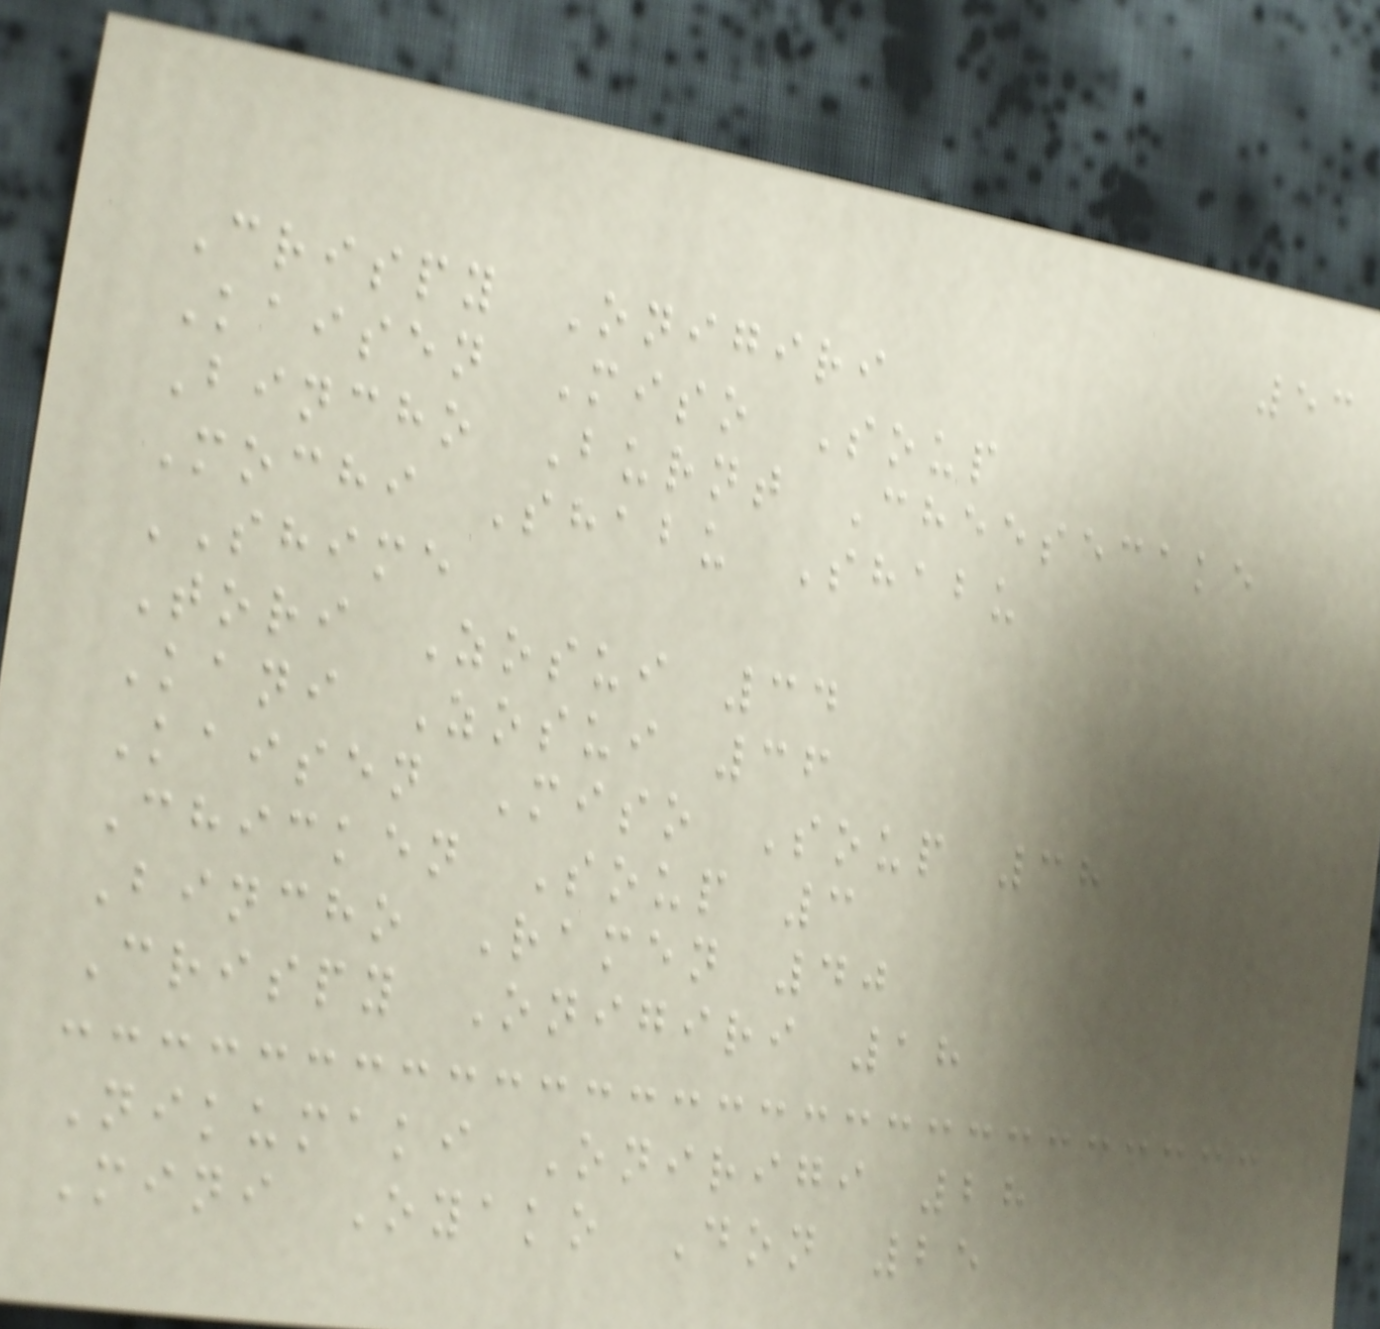53
Crispy Onigiri
Kaisen Miso Soup
Bincho Burnt Cheesecake
Mochi Shabu Shabu
SHIME
Tori Zosui 34
Kani Zosui 36
Kaisen Miso Soup 38
Chicken Soup 3
Bincho Ramen 40
Crispy Onigiri 18
Nikumaki Onirigi 28
Mini Oyako Don 25
